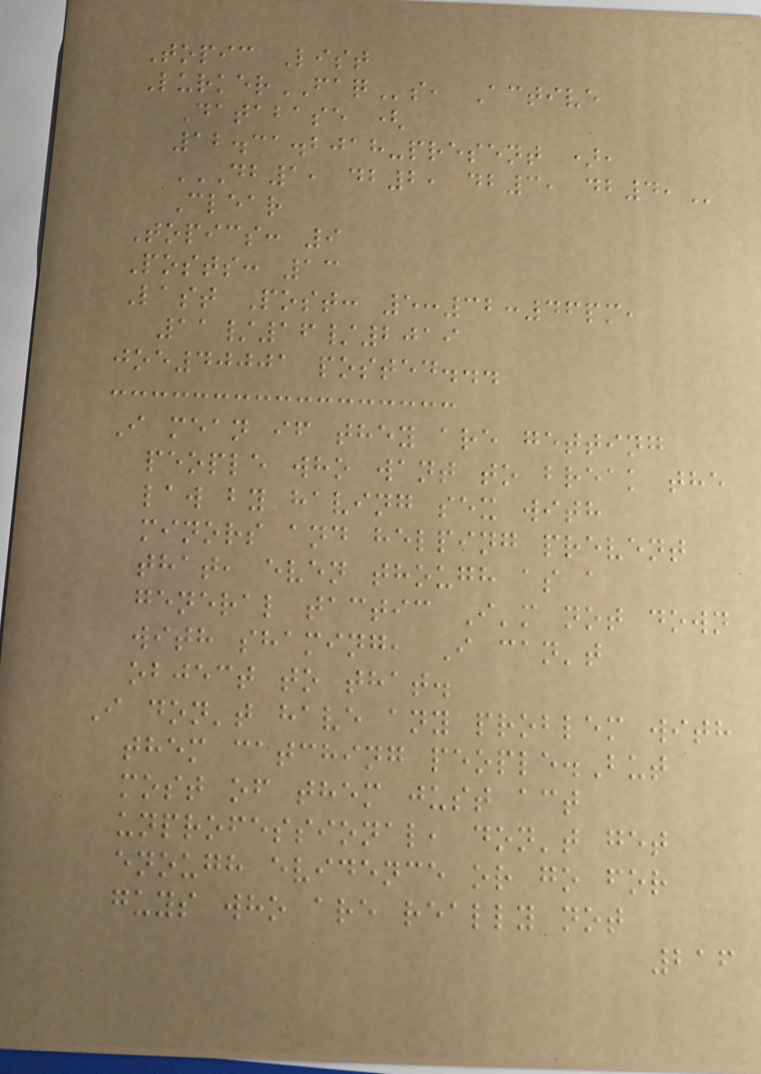Topic List
LurkerFAQs, Active
Database (
12.31.2018-present ),
DB1, DB2, DB3, DB4,
Clear
Topics: 9
Posts: 13
Last Post: 5:32:46pm,
11/16/2019
joe40001 posted...
I mean if they are getting
people who want to break the
law by having sex with
minors and helping prevent
that, even though as a
general tactic I'm not down
with shaming, I can't
object to that.
I don't have any problem with
them catching people.But
most of them just act
unprofessional, don't get
enough evidence or go for
guys who are really not
216
